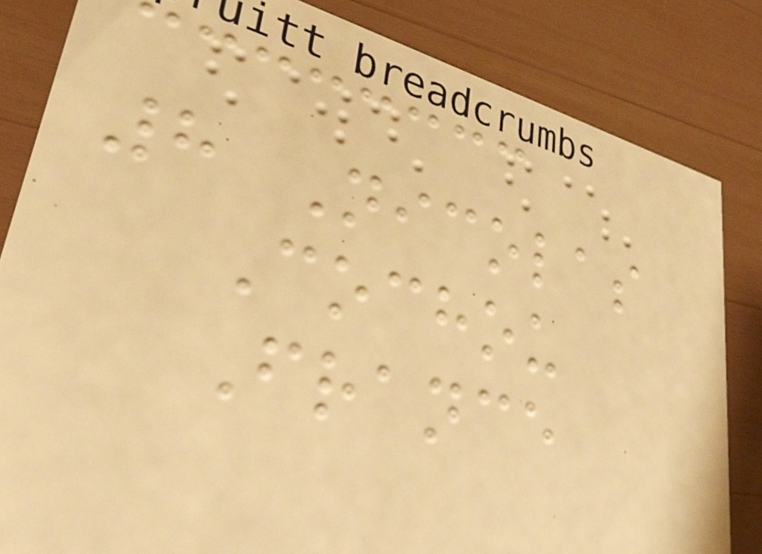8 Nicolas
Cochou
France
